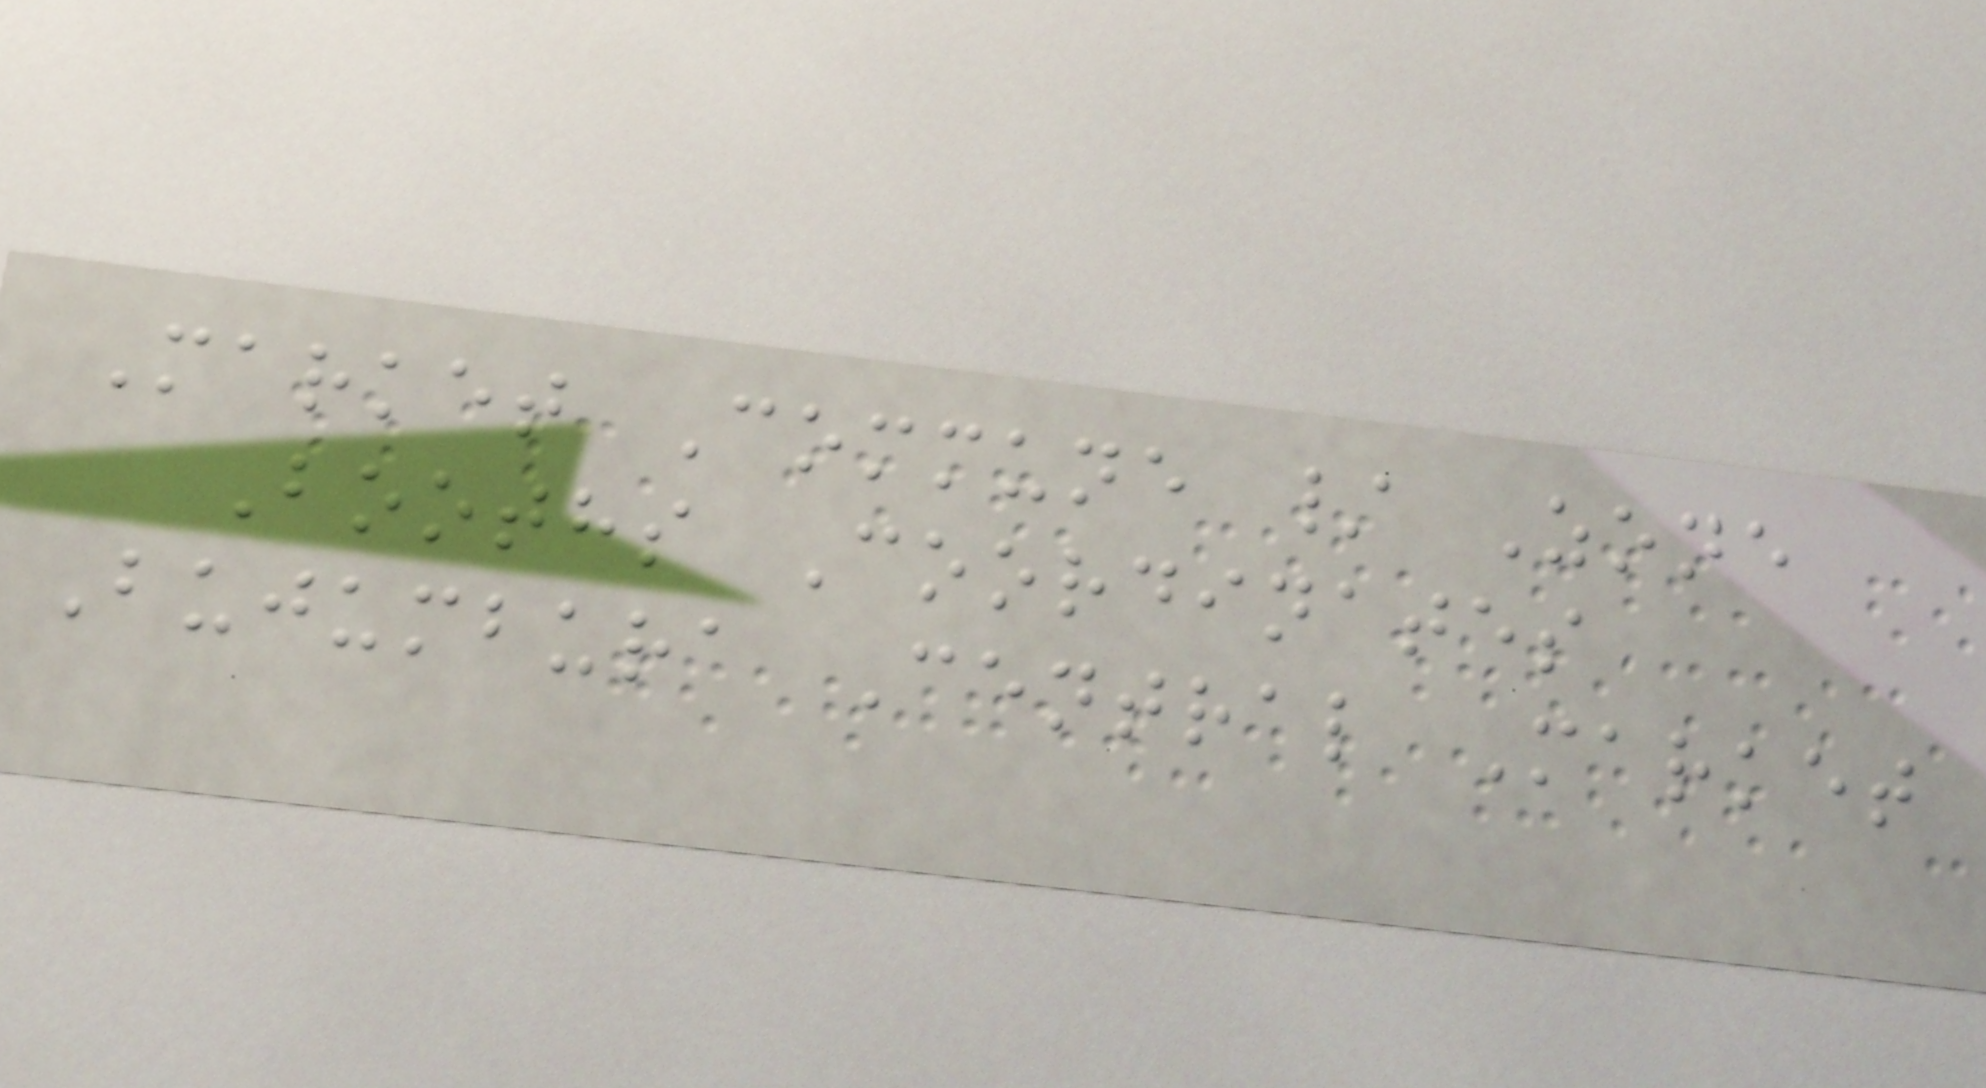Market Commune / Zone
Booths Coordinates
Bujumbura Central Market
